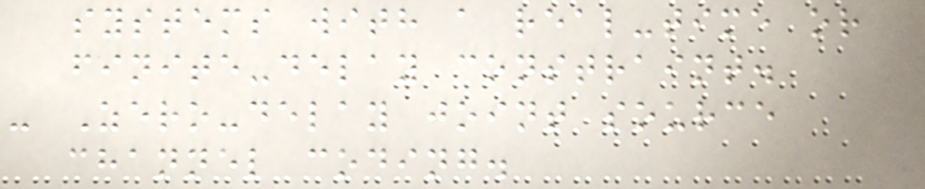systems with a real-time or
finite-delay constraint.
- Zero-delay joint source
channel coding.
